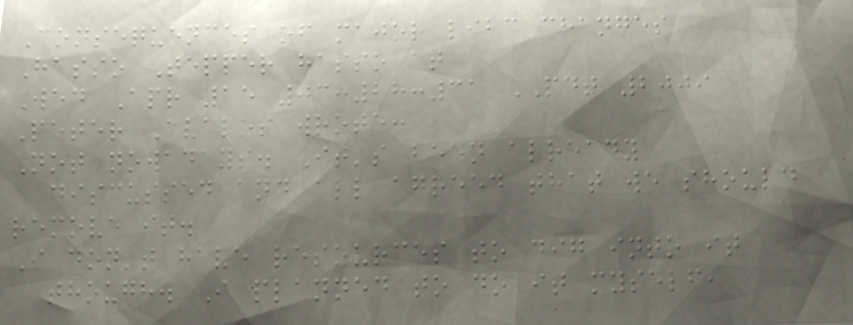Consequences of major libc changes
Hasso Tepper hasso at
Wed Apr 15 03:28:31 PDT 2009
Peter Avalos wrote:
Not nowadays. It's been already
discussed and all agreed that we should
remove it.
I don't have resources to dig into it
though. I planned to do it myself,
